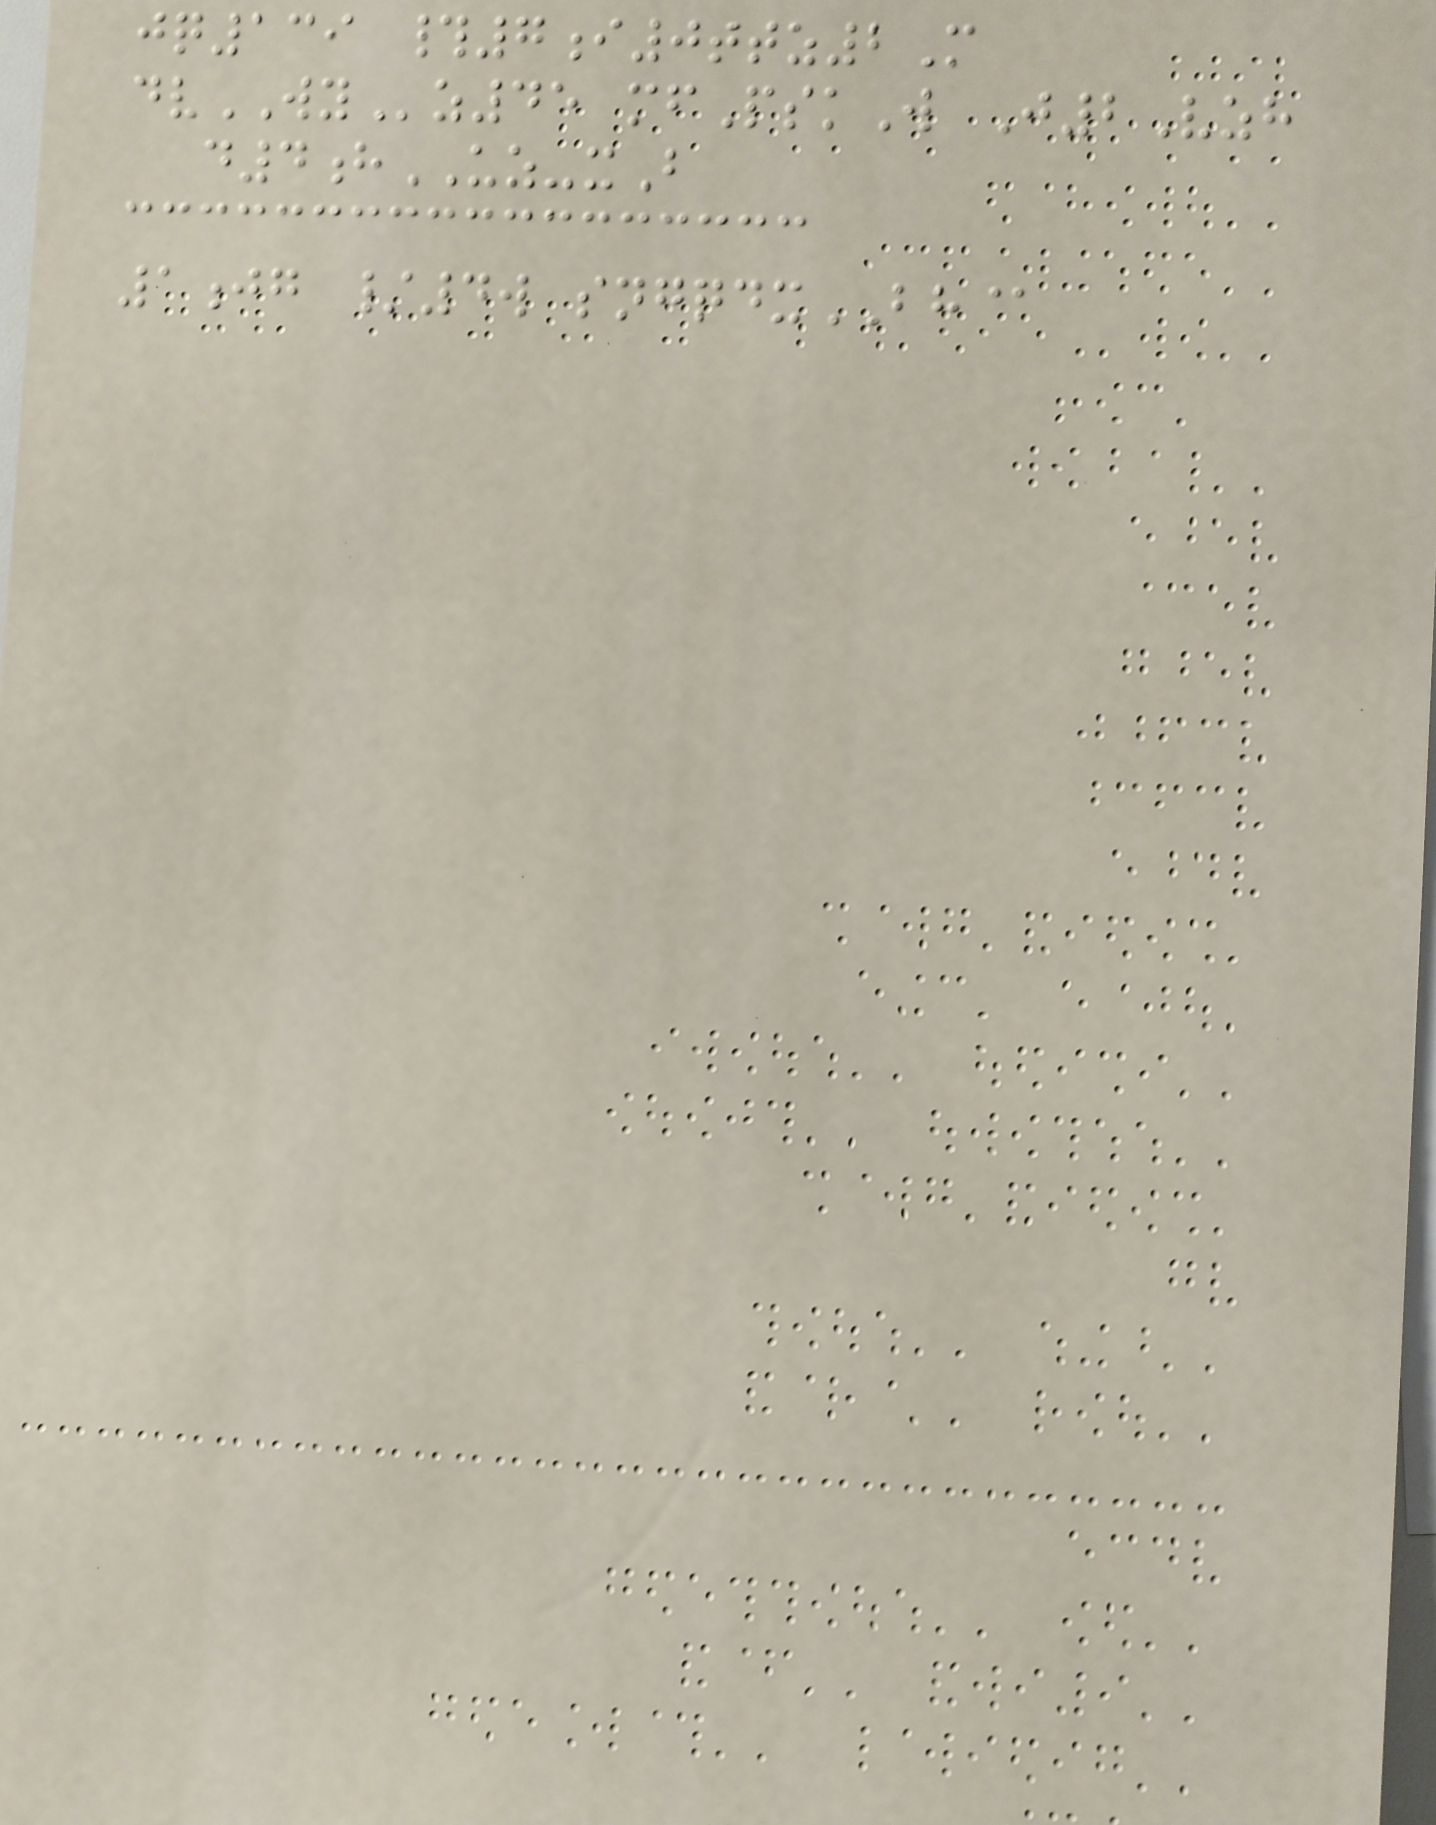jq139 #7i0ttz2M
dvWYz45 mfPskW J2Vzh
d4hUZ-xB
1jg /4w sngqdxBH@
